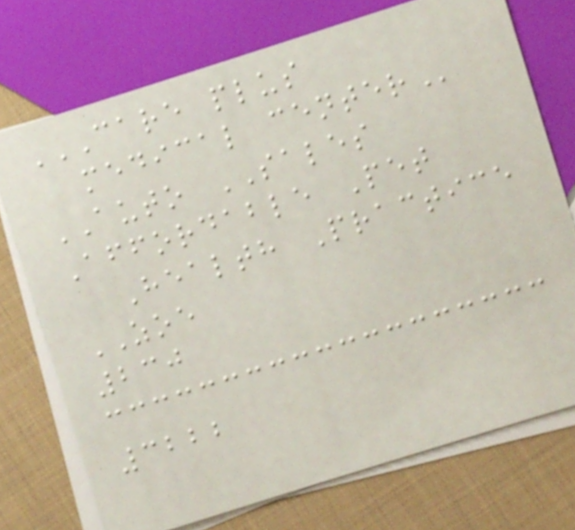CARE PLUS
MEDICAL CENTER
AUTO SALES
Affordable Pet
Health Practice
ZOE
230
3222
